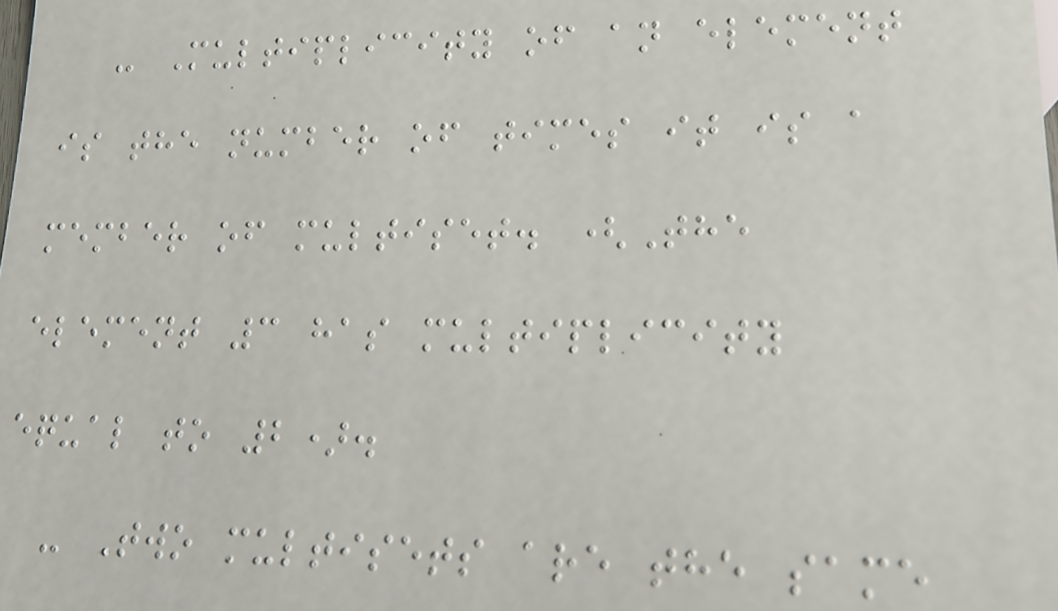- Multiplicity of an element
is the number of times it is a
member of multiset. (The
element 3 has multiplicity
equal to 2).
- Two multisets are the same
